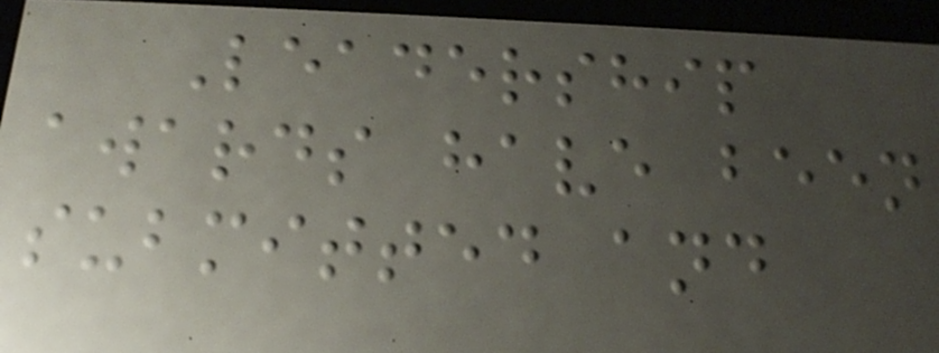Leadership
awards have been
submitted and
